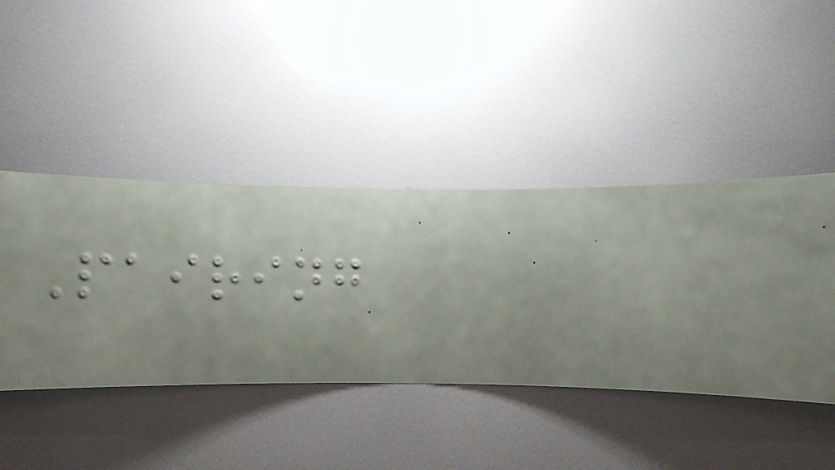Pairing
